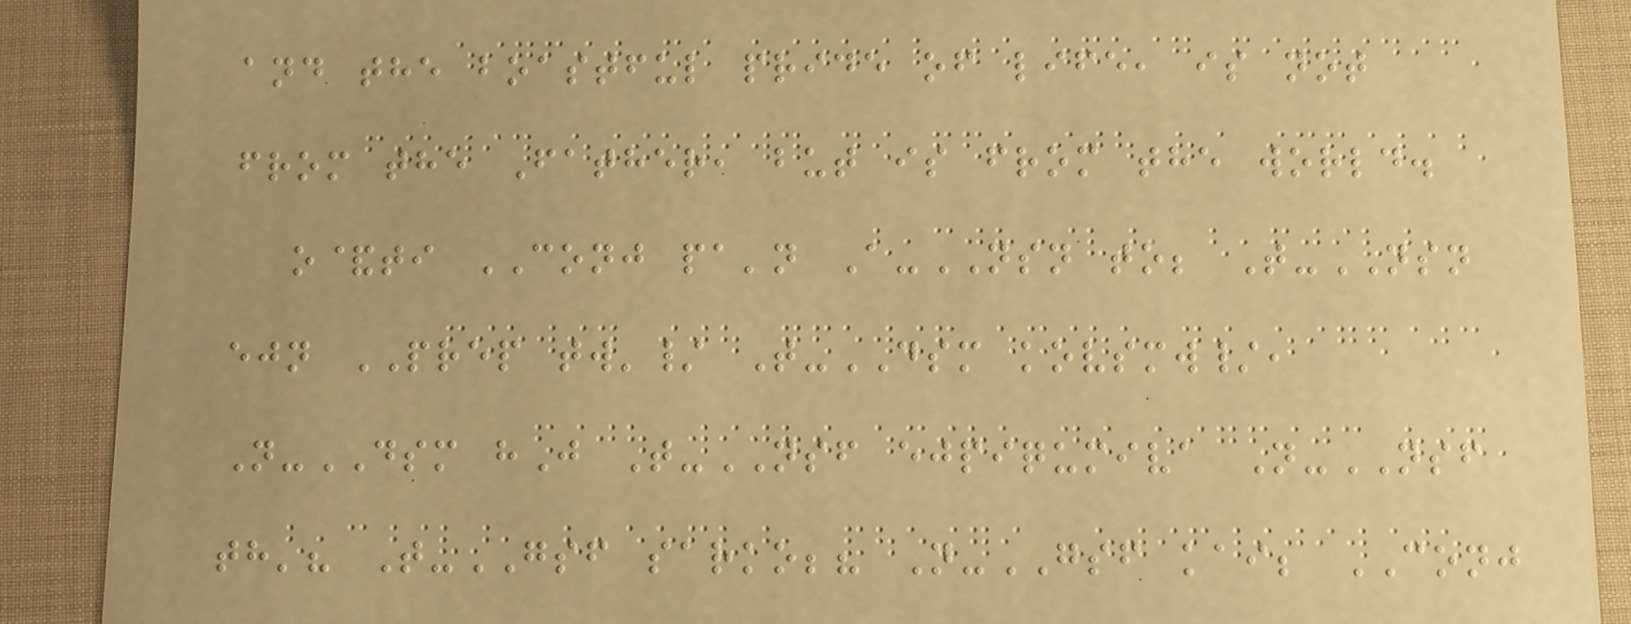and the boastful pride of life, is not
from the Father, but is from the world.
o&ti CONJ pa'n A-NSN to; T-NSN
ejn PREP tw'/ T-DSM kovsmw/,
N-DSM hJ T-NSF ejpiqumiva N-NSF
th'? T-GSF sarko;? N-GSF kai; CONJ
